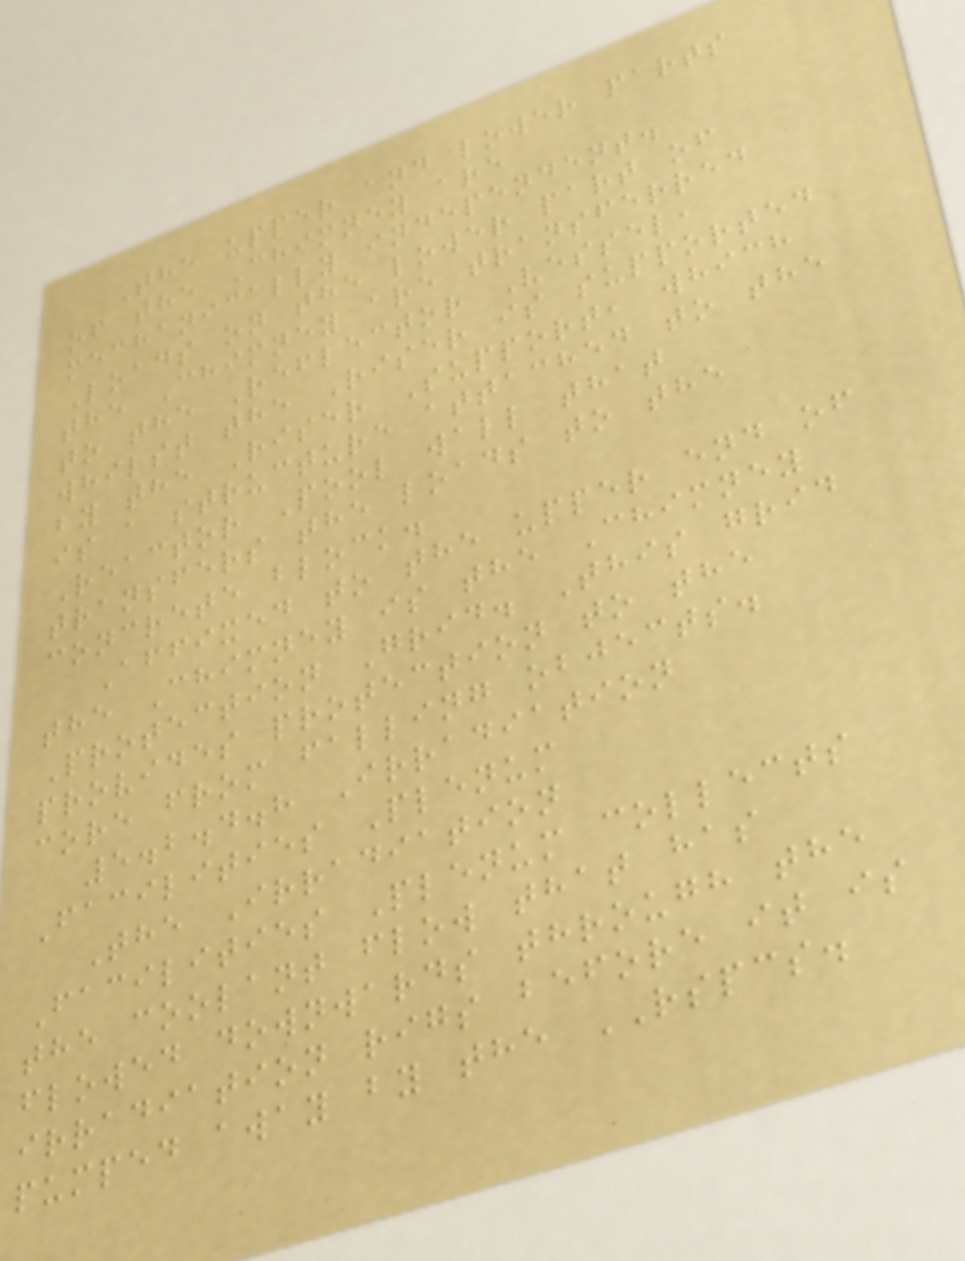The upper and lower parts
of the Chimney are
mechanically independent.
Loads on the lower part of
the Chimney are transferred
to the Reflector Vessel,
whilst the Riser is supported
by the Riser Support, which
is a structure attached to the
Reactor Pool wall that
transfers the loads to the
concrete block.
Affixed to the upper end of
the Chimney is the Chimney
Protection Grid. This grid
provides protection to the
core from falling objects.
5.2.4.8 Irradiation
Facilities Plenum
The Irradiation
Facilities Plenum collects
the coolant flow that has
flowed downwards through the
irradiation rigs before it is
pumped away by the RSPCS.
